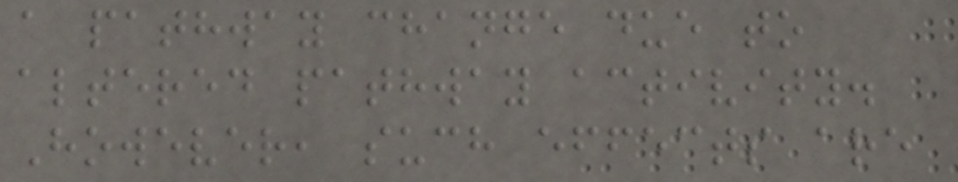a pathway change due to
altered pathway activity.
However, such effects are
